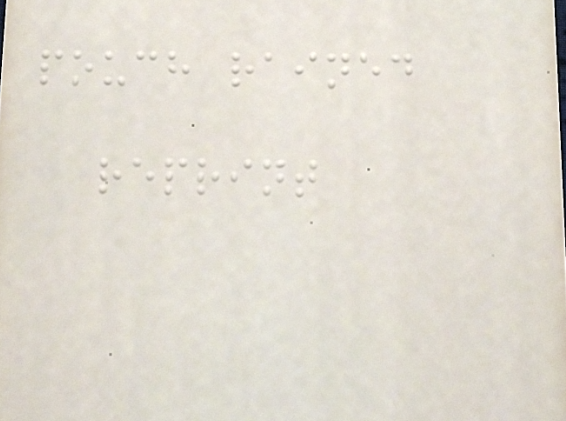pouch rained
reprint
